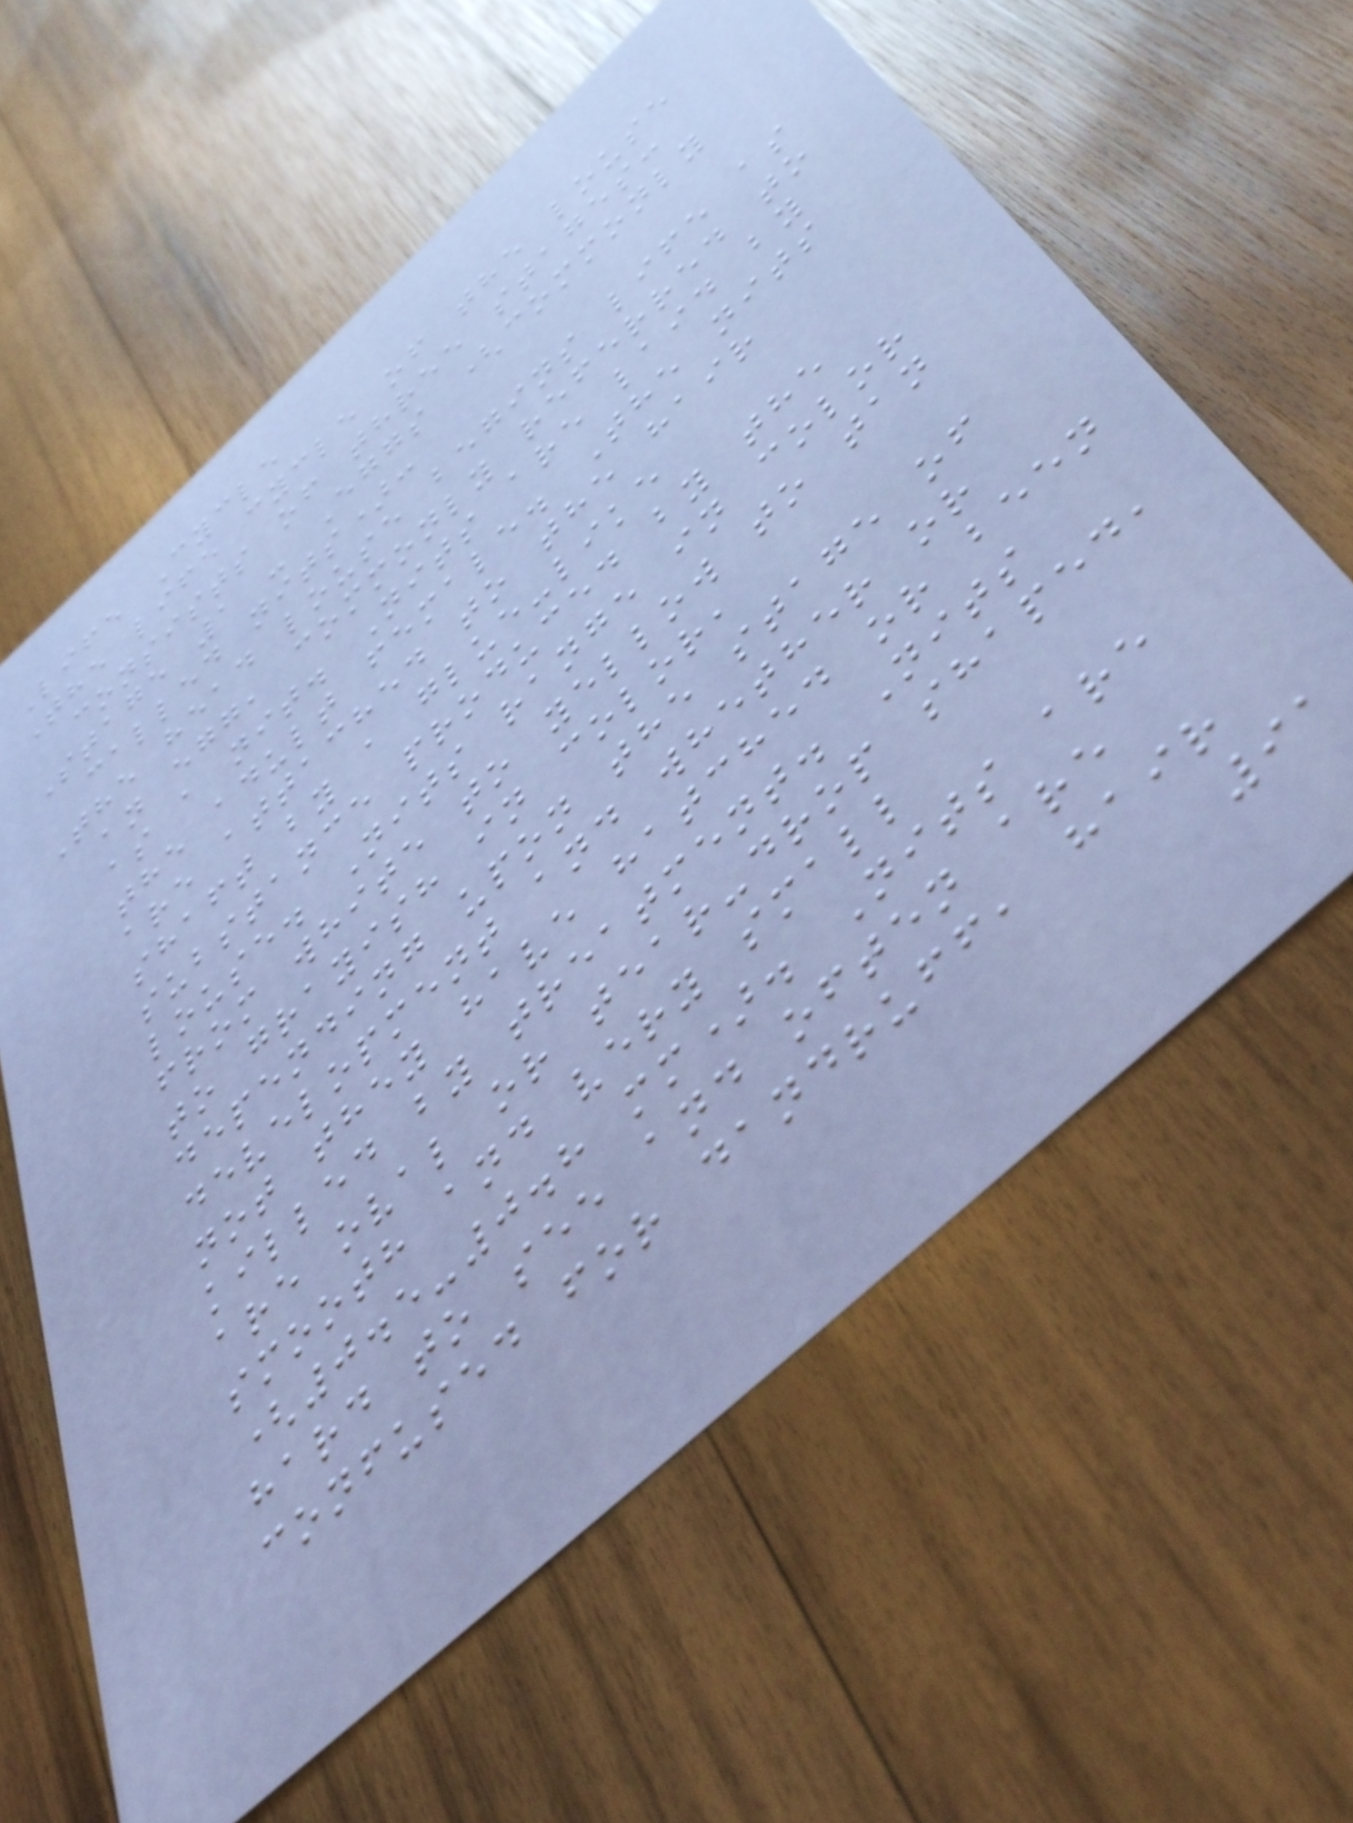Life Cycle
The life cycle of the louse
consists of three stages:
Stage 1 - Eggs (commonly
called nits):
The head louse begins life as
an egg, commonly referred to
as a nit. Nits are laid by
the adult female. The nits
are attached to the hair
shaft by a glue-like
substance produced by the
louse. Nits range in color
from white to yellow to tan
to grayish in color,
depending upon the stage of
development and whether or
not they have hatched or been
killed by treatment. Nits
are oval or tear-drop shaped,
smooth and very small
(0.5-0.8 mm). Nits are
hard to see and often are
confused for dandruff, hair
91
